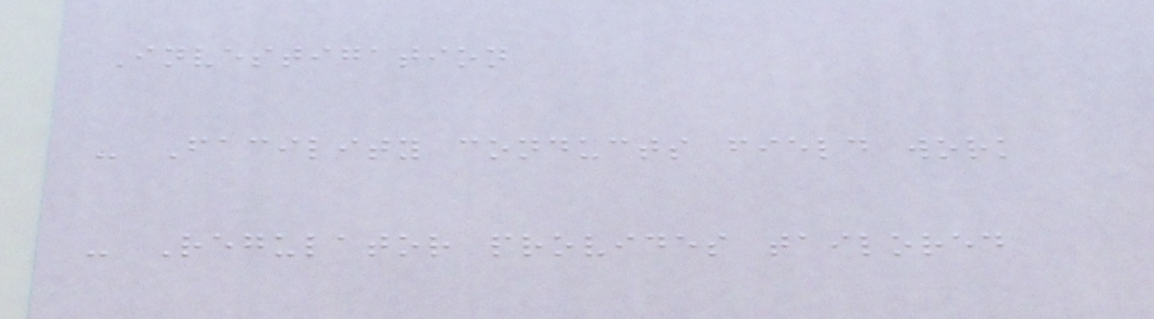Investigation
- Facility conducts field work
- Regulator provides tailored
